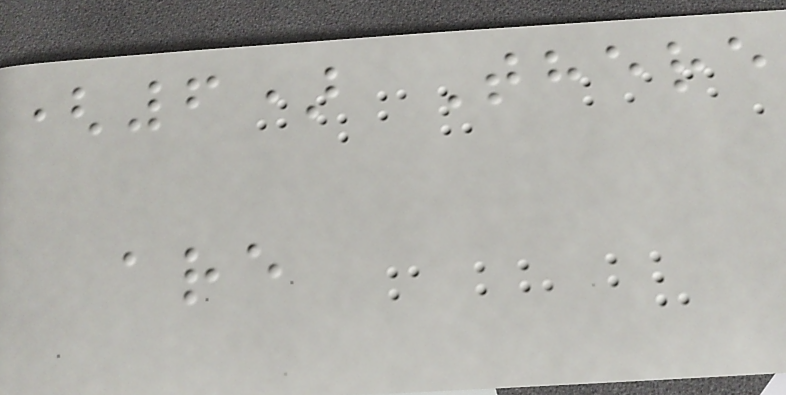(6) There
are
